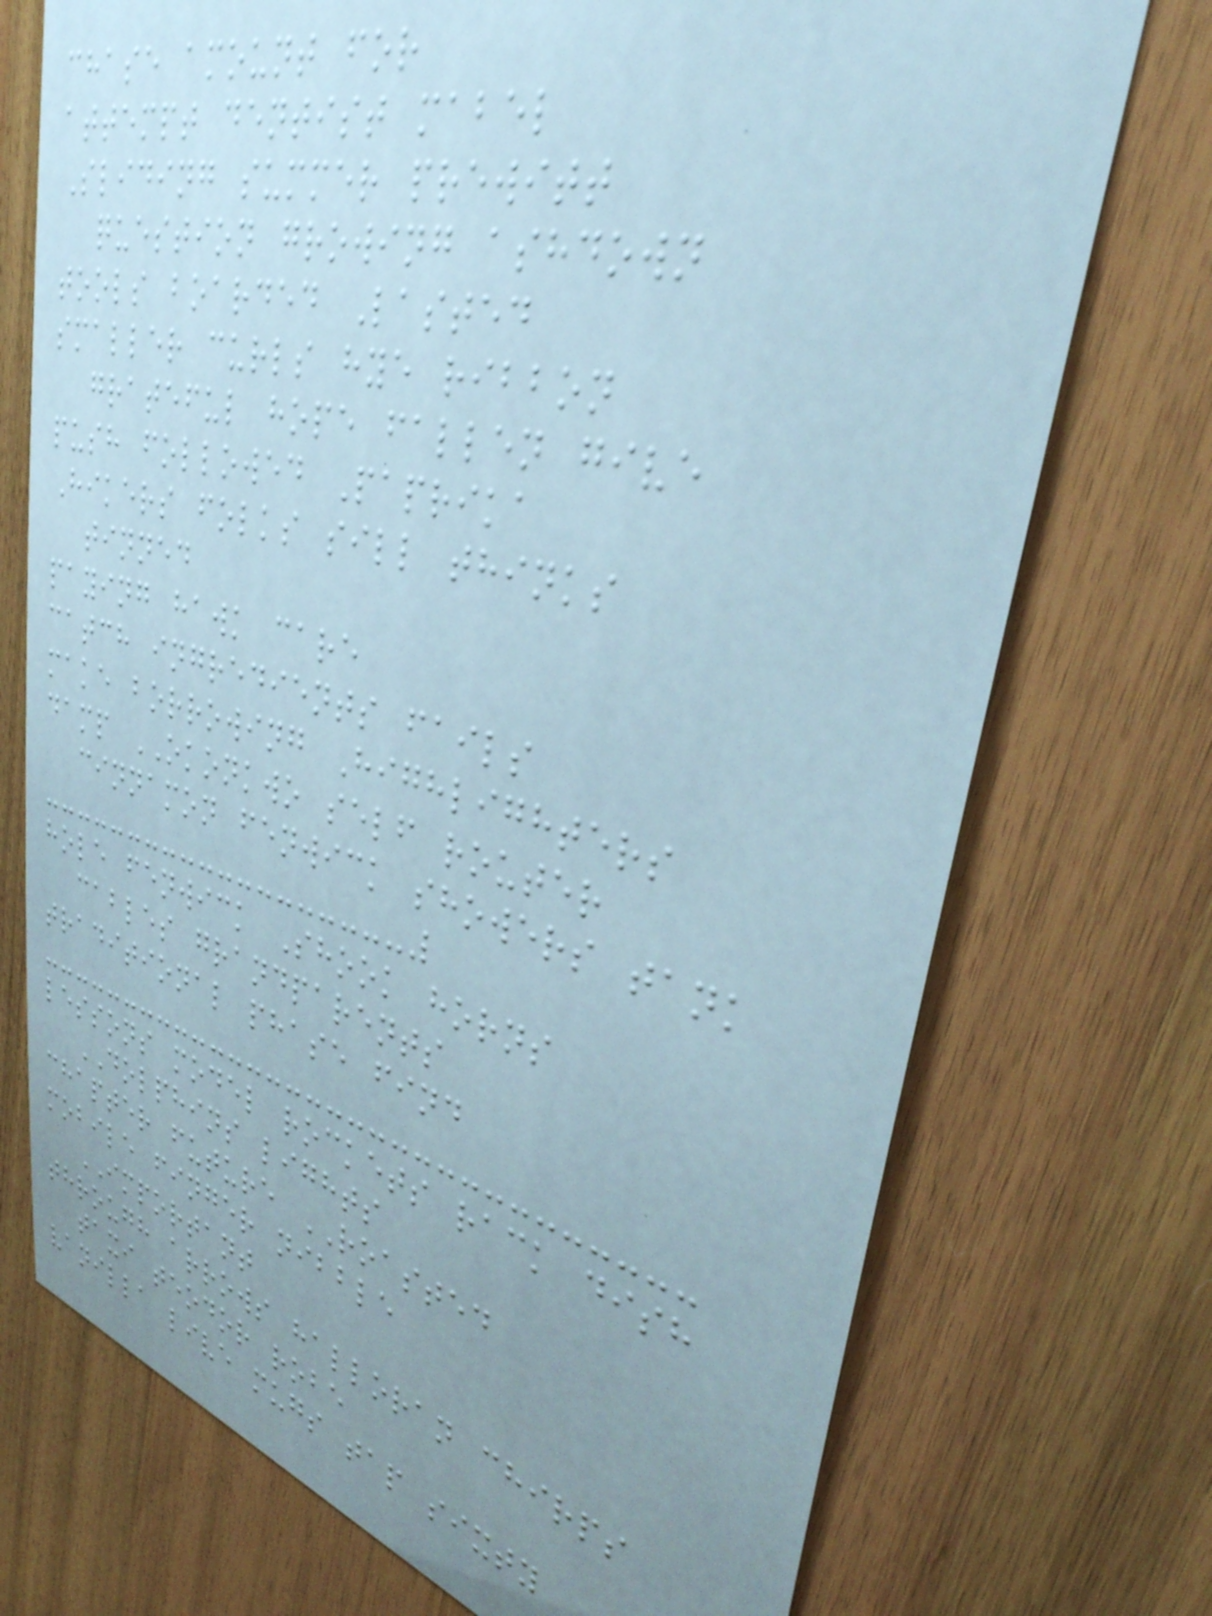chase amount for
attempt dentist mabel
Sliding summer prewitt
question growing ashdown
tools boarded Lasted
smaller curls hye ribbon
grateful hope fallen give
push followed Paprika
Hikers folks sill thinks
tinned
paying hawk care
catch ingredients fails
make borrowing Highlighters
damp OKONKWO self router
cinnamon fenwick showers tank
hole fenwick Shook horns
cables grandparents
traditional phase find
lessons model rockets rack dish
DOLPHINS lights
chapter future ROASTED
mobile finger nibble
IMPORTANT
through arrows halloran chirps
taxi teodor robe
vanilla live mugs tap sixty
